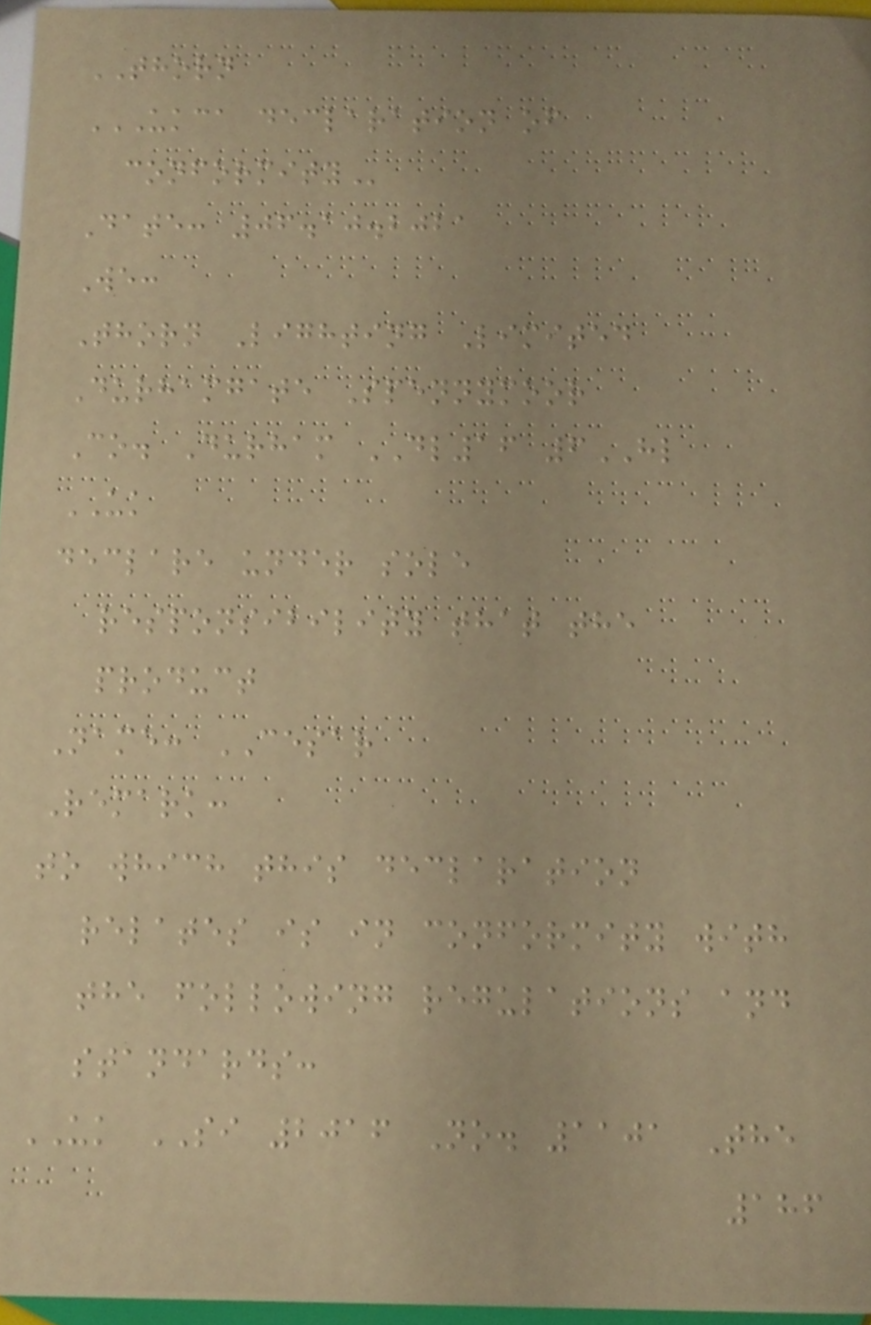THORN
UKCA DECLARATION OF
CONFORMITY
Date: 06.10.2021
We:
Thorn Lighting Limited
Durhamgate Spennymoor
Co. Durham DL16 6HL
UK
declare under sole
responsibility that the
product
Name: CESAR
Remark:
to which this declaration
relates is in conformity with
the following regulations and
standards:
UK SI 2016 No. 1101 The
186
